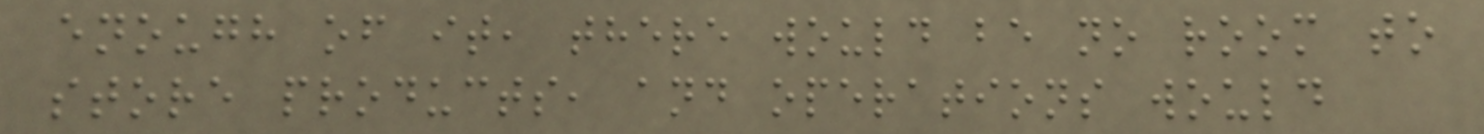enough of it, there would be no room to
store products, and operations would
